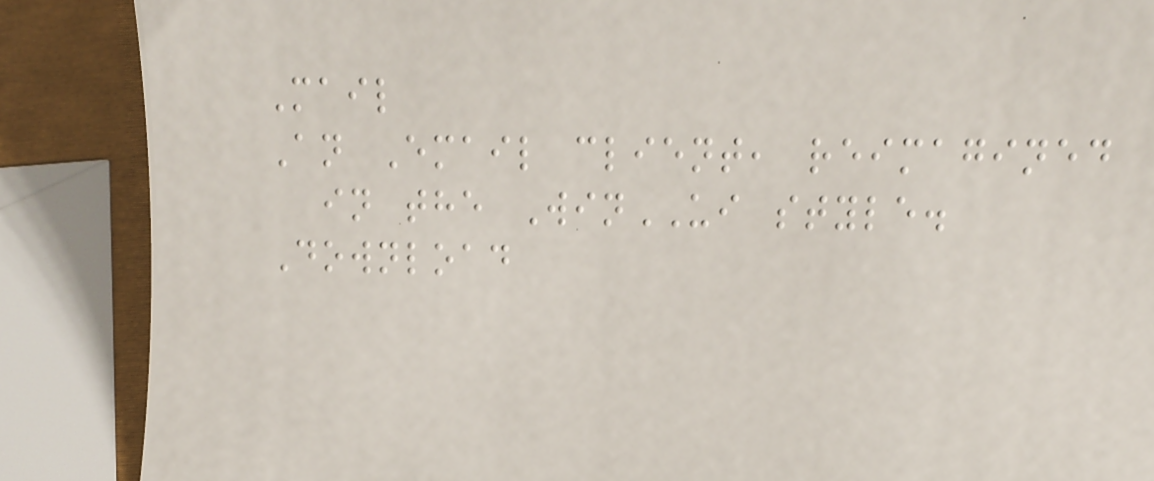Mail
An Email client, reimagined
in the WinUI style.
Download
